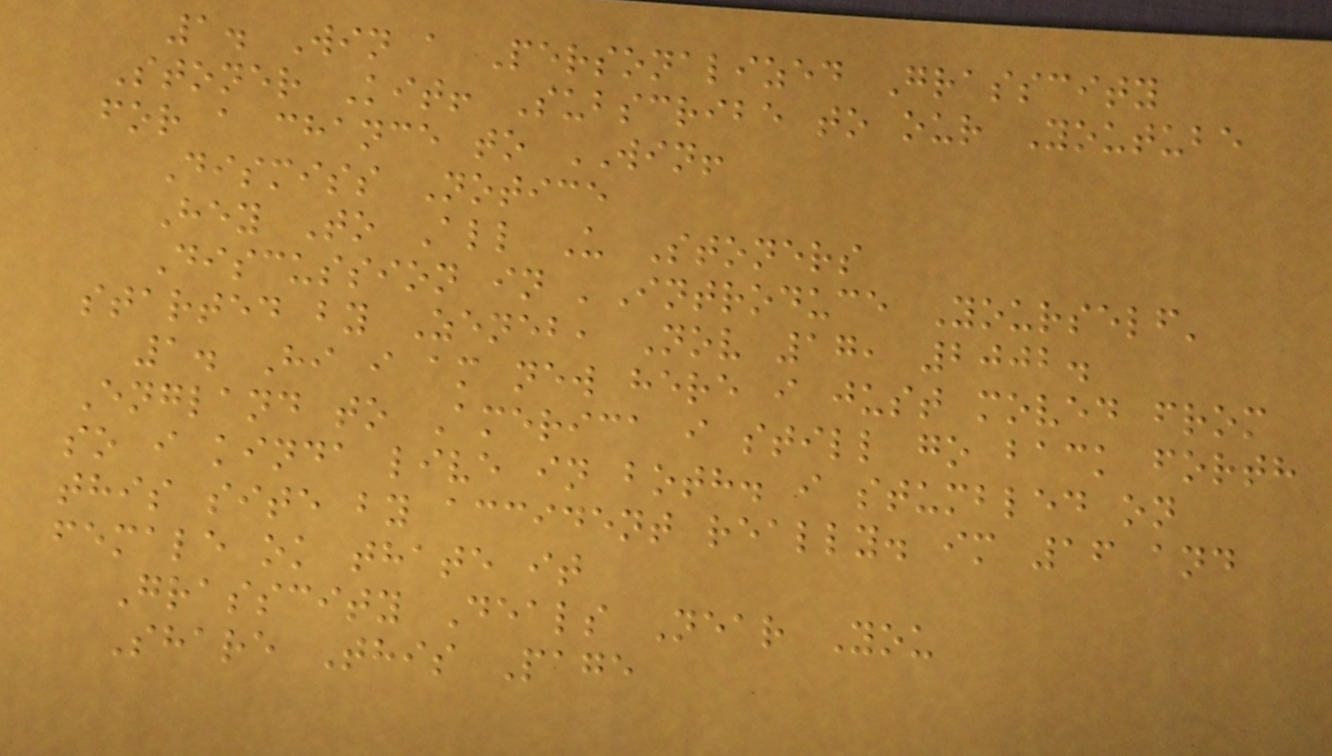1. Win a Personalized Grasscity
Stoner Kit! Subscribe to our Youtube
for a chance to WIN!
Dismiss Notice
Hey To All U Stoners
Discussion in 'Introduce Yourself'
started by Zeneb, Nov 17, 2002.
1. Hi i am new here i just moved from
England to America i still go back forth
so i kinda live in both. i stumbled on
this site by accident really. im 16 and
female ok thate it
Grasscity Deals Near You
Share This Page
